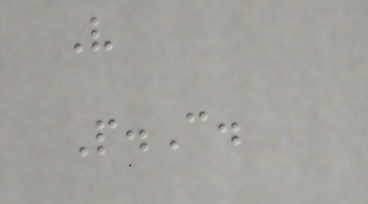V
P.C.
